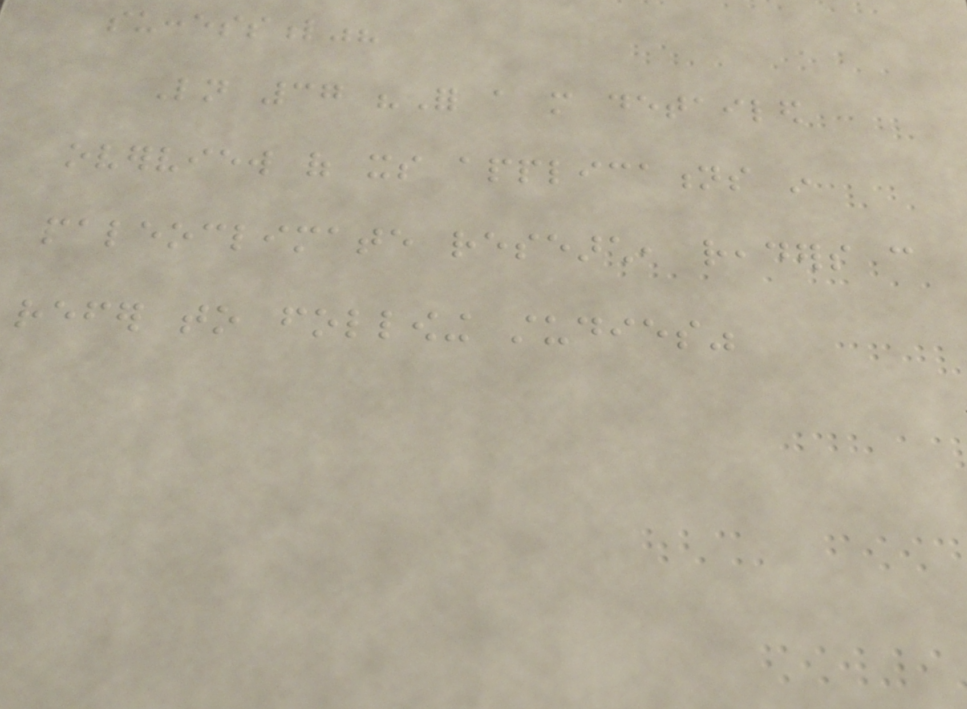successful"?
Ln 37 "For a more detailed
overview of its applications in
paleoclimate research, readers can
refer to following studies"
